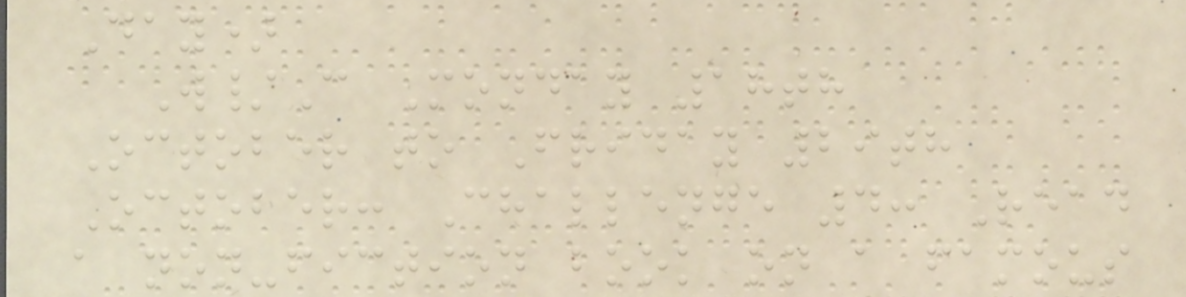Day)
W/C Monday 18th
October to Friday 29th
October: Challenge 4: Read
a non-fiction book on a famous
